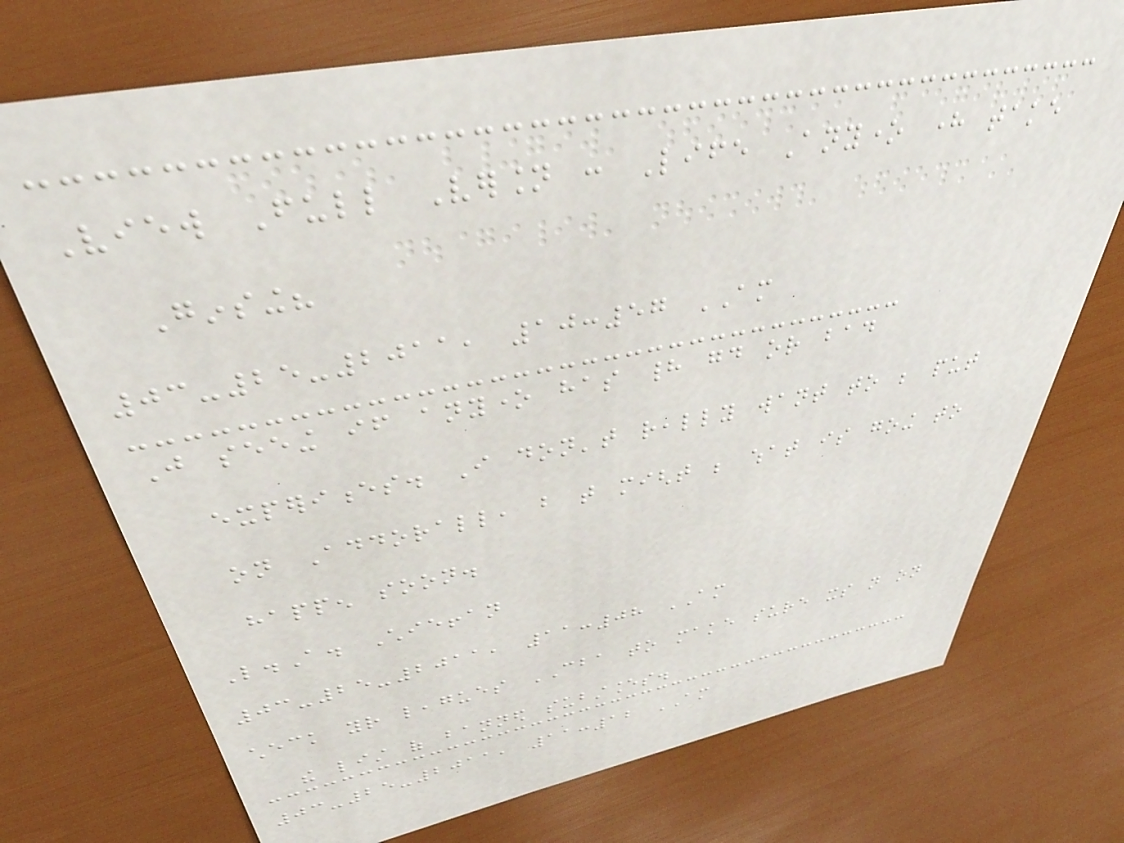View Full Version : Life Anyone here take
Ginsing?
03-25-2011, 10:57 AM
Just seeing if anyone has had good or bad
experiences. I don't really want to be put
on Addorall, but that might be what is going to
happen soon.
L.A. Chieffan
03-25-2011, 11:08 AM
check your leagues CBA to make sure its not on
the list of banned substances.
03-25-2011, 11:12 AM
